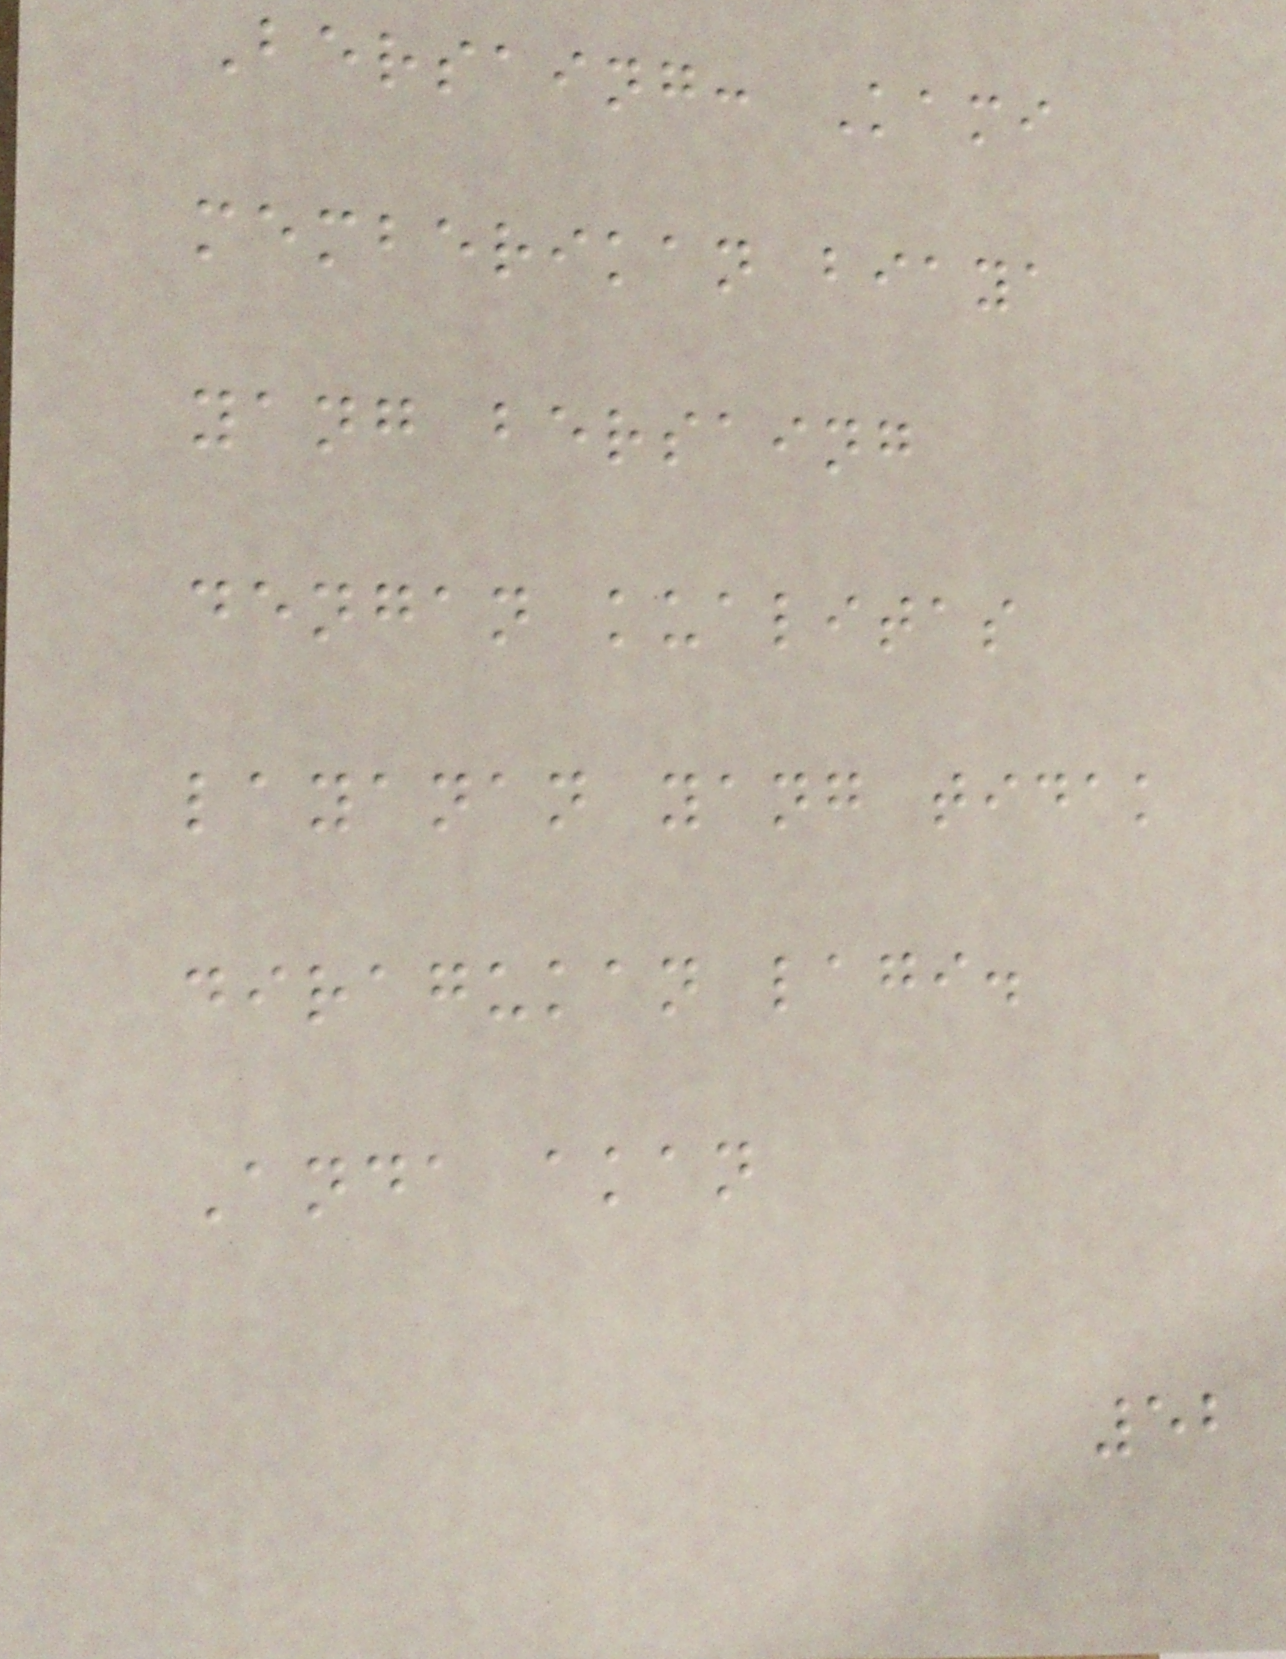Bersaing: Kami
memberikan biaya
yang bersaing
dengan kualitas
layanan yang tidak
diragukan lagi.
Anda akan
52
